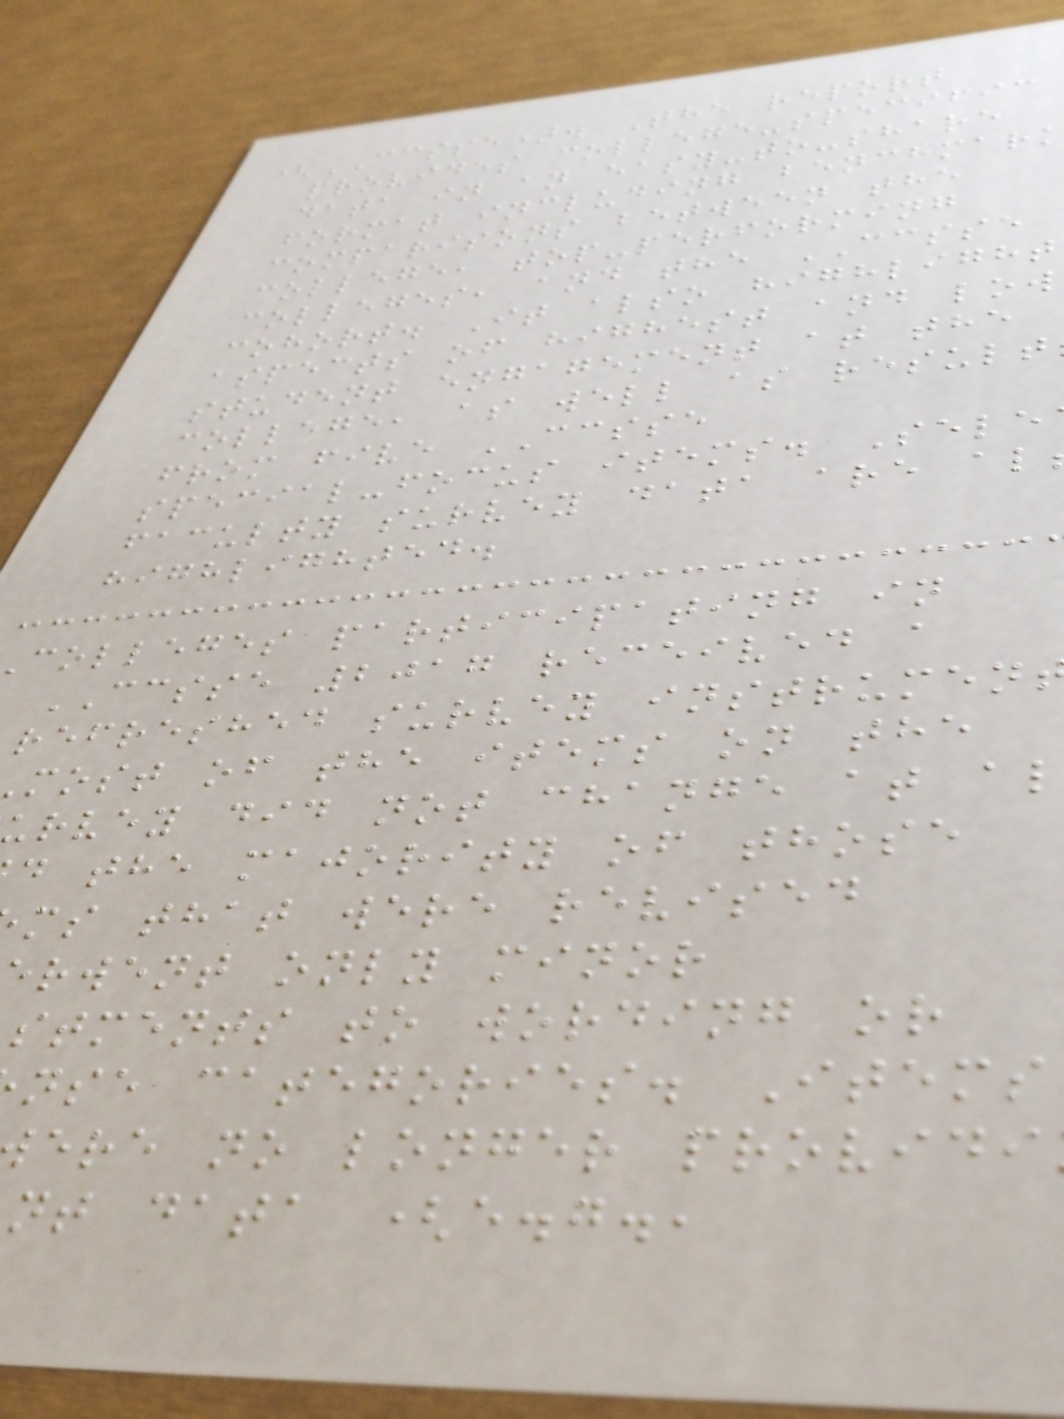(CCSSE). The report
provides college-specific
data in an easy-to-share
format including benchmar
comparisons between the
college, top-performing
colleges, and the CCSSE
cohort. It also highlight
aspects of highest and low
student engagement at the
college, as well as result
from five CCSSE
special-focus items. Sele
faculty survey data are al
highlighted.
colleges participating in
CCSSE 2017 received a
refreshed survey instrumen
most of the items on the
urvey did not change at al
d the majority of those
ms that were revised
rwent only minor
stments to wording or
nse categories. Items
ere no longer providi
nt data (e.g.,
